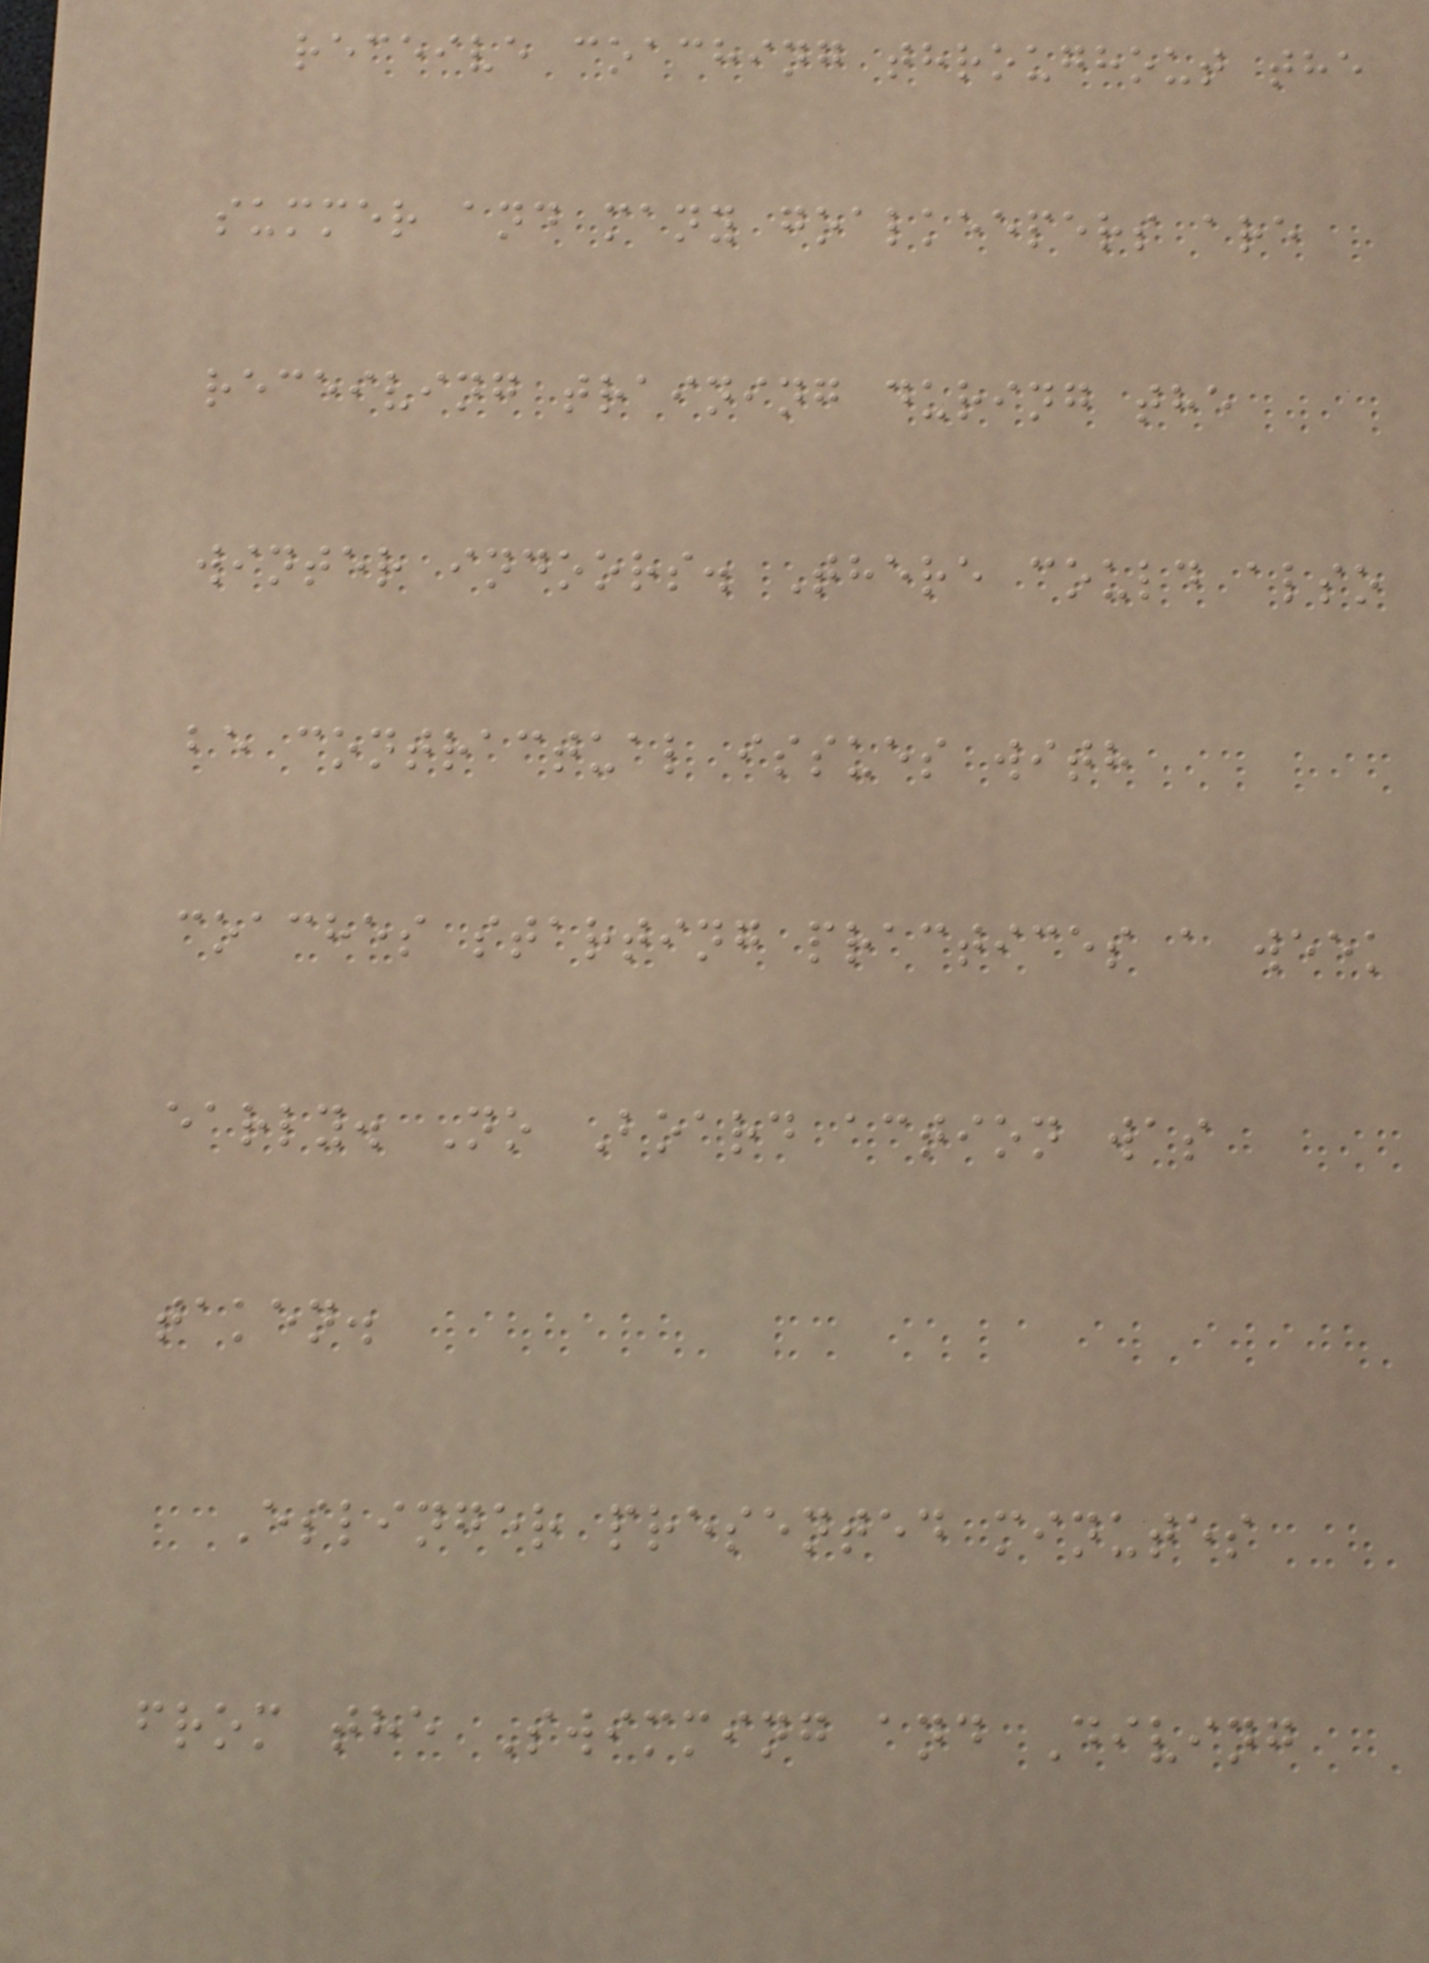receive coaching throughout the
summer and many goalkeepers are
receiving training during the
winter indoors. There could also
be contractual issues with
coaches starting practices a week
early. No Board action was
taken.
Eslinger presented minutes
from the Swimming and Diving
